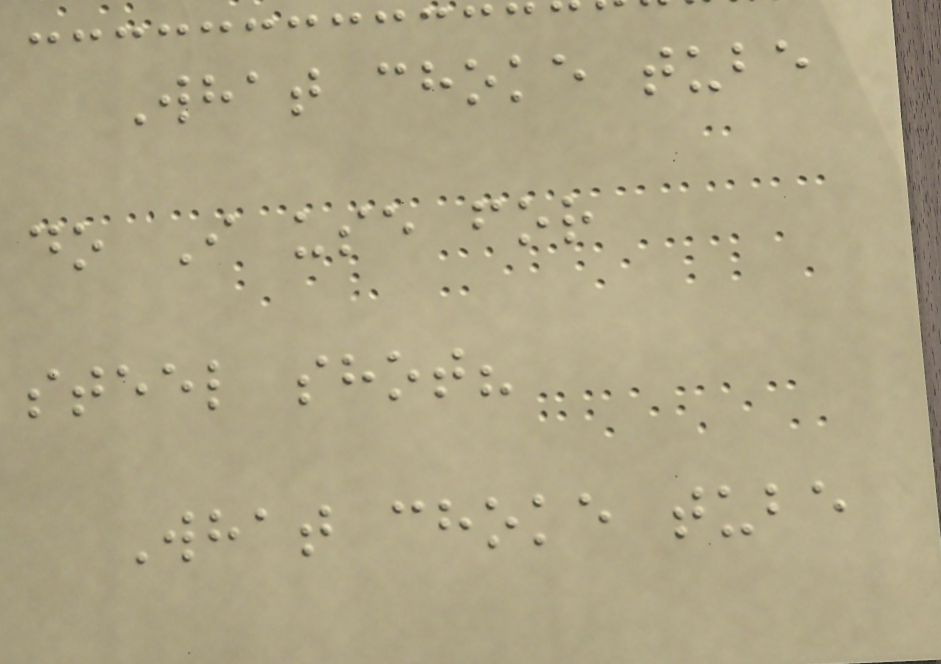What choke tube
do I use for
steel shot?
What choke tube
